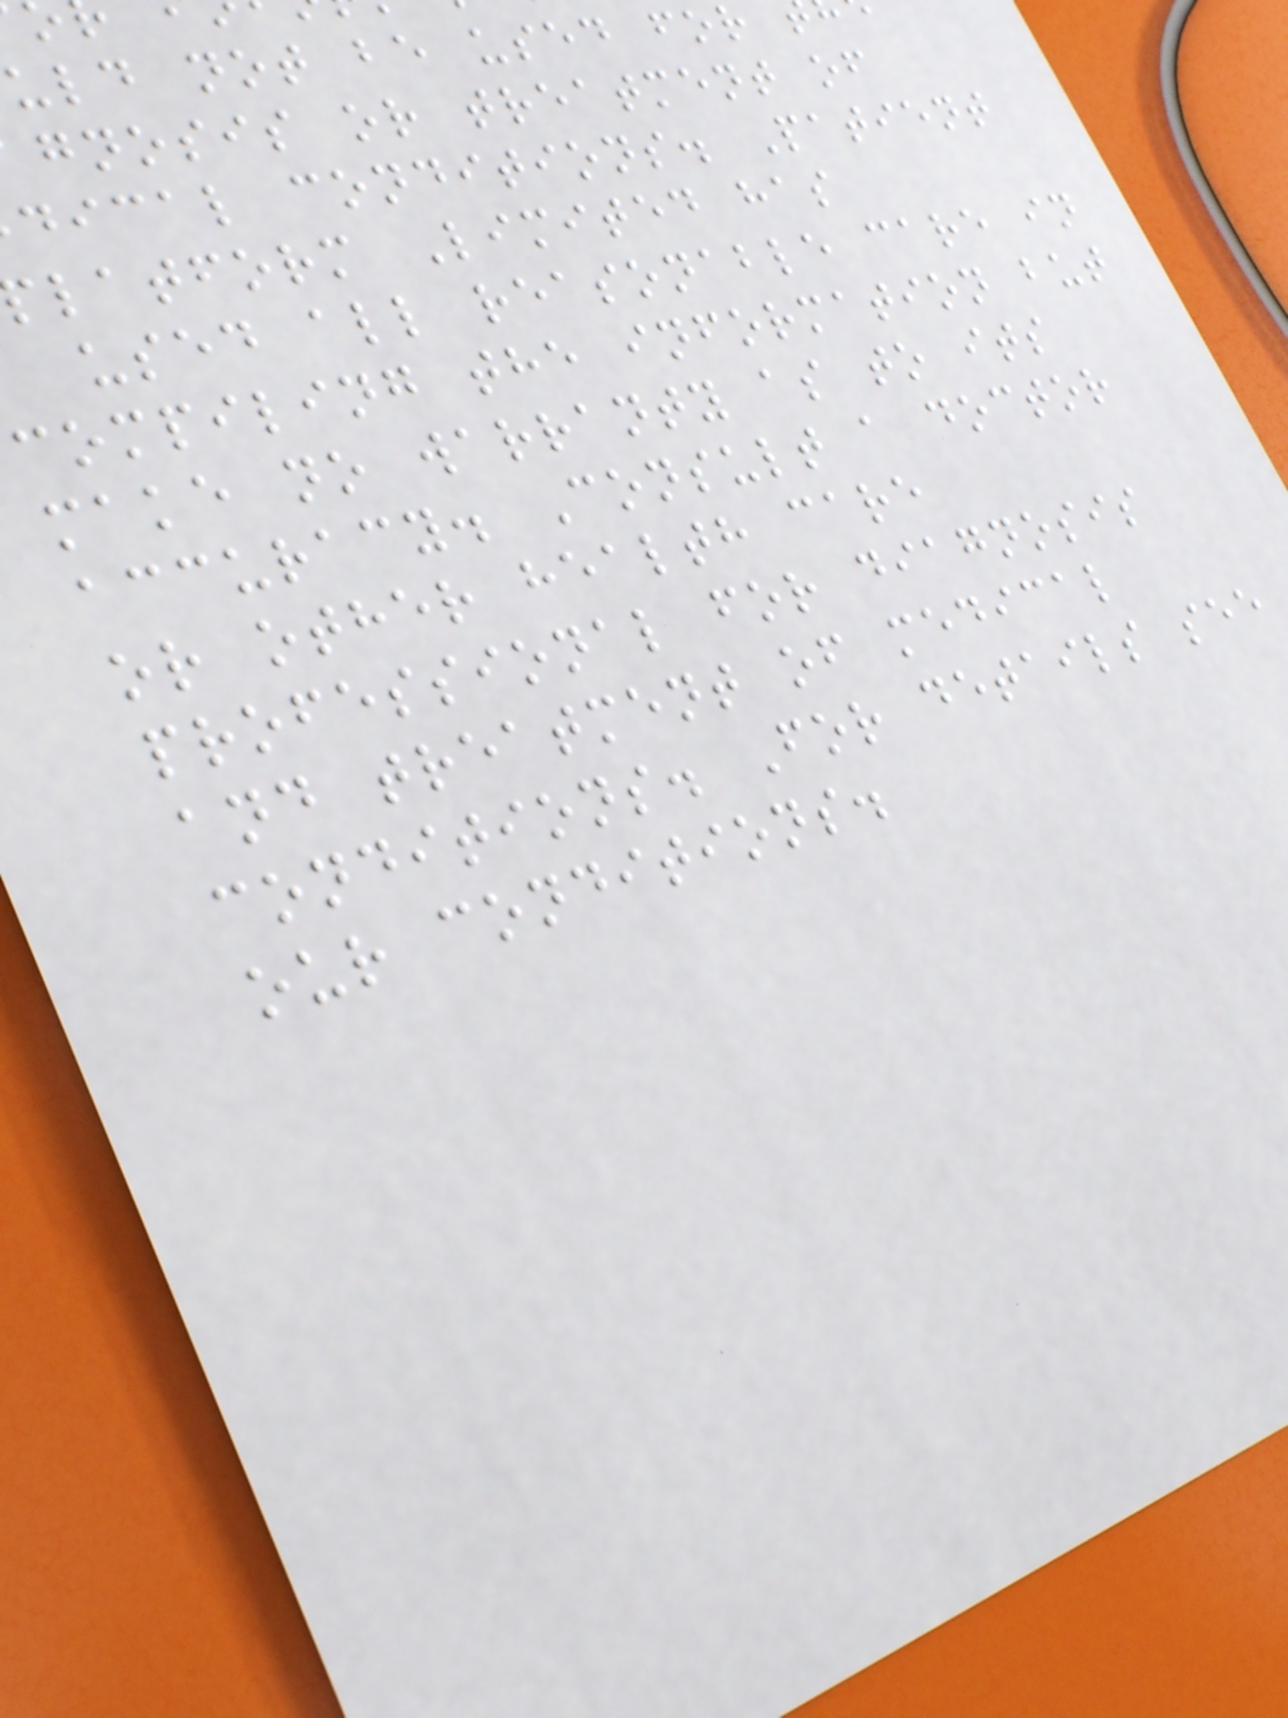uld not be used for
gnosis or treatment of
dical conditions. Patient
latform Limited has
used all reasonable care in
compiling the information but
make no warranty as to its
accuracy. Consult a doctor
or other health care
professional for diagnosis
and treatment of medical
conditions. For details see
our conditions.
